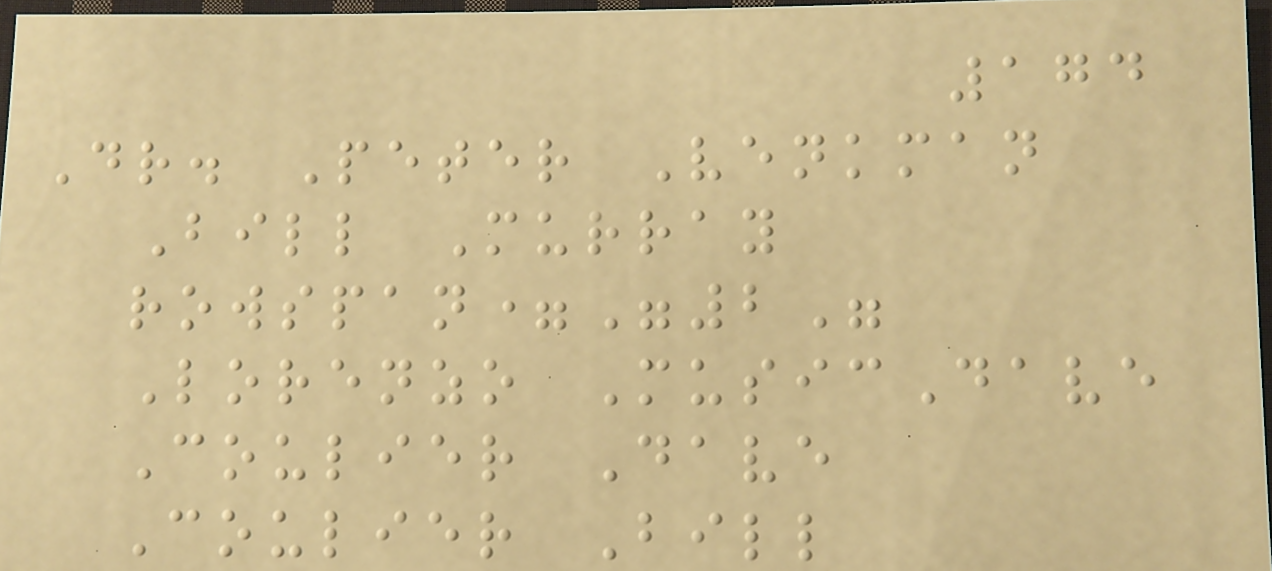174
Dr. Peter Venkman
Bill Murray
rowspan="2"
Lorenzo MusicDave
Coulier Dave
Coulier Bill
